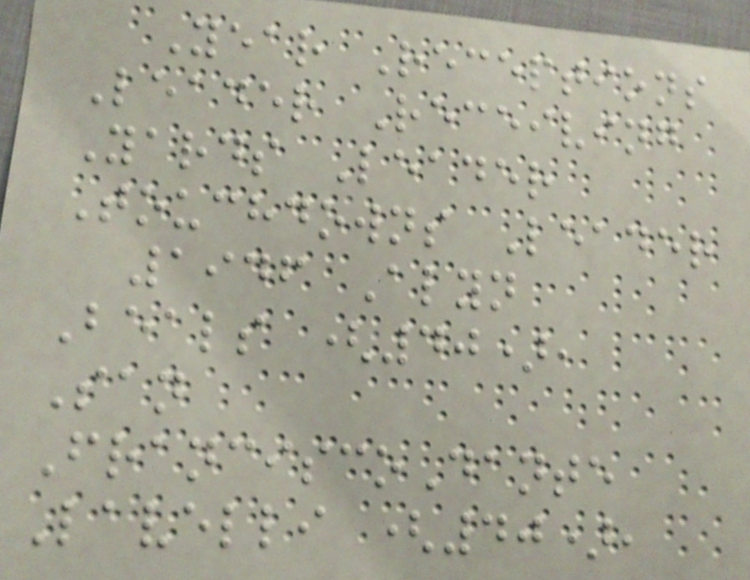Year Receptions
Leader Receiving
Yards Leader
Touchdowns Leader
1946 Alyn
Beals (40),
San
FranciscoDante
Lavelli (40),
